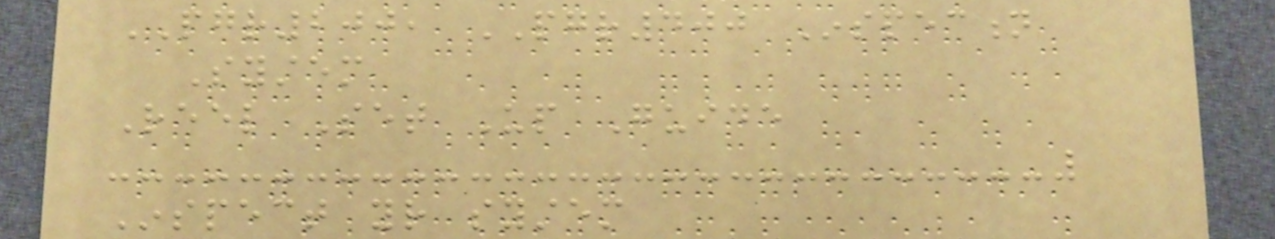PGR200, PGR400 Inspection
System
Reel Set Up Guide
Inspect your system
